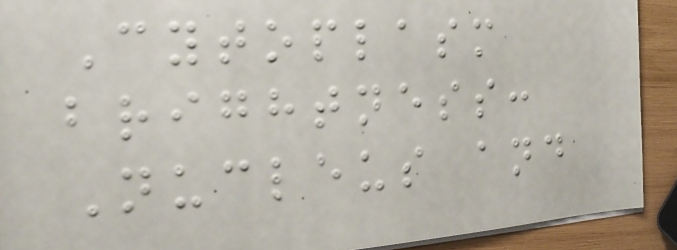Cytoplasm
brightness:
Nucleus and
